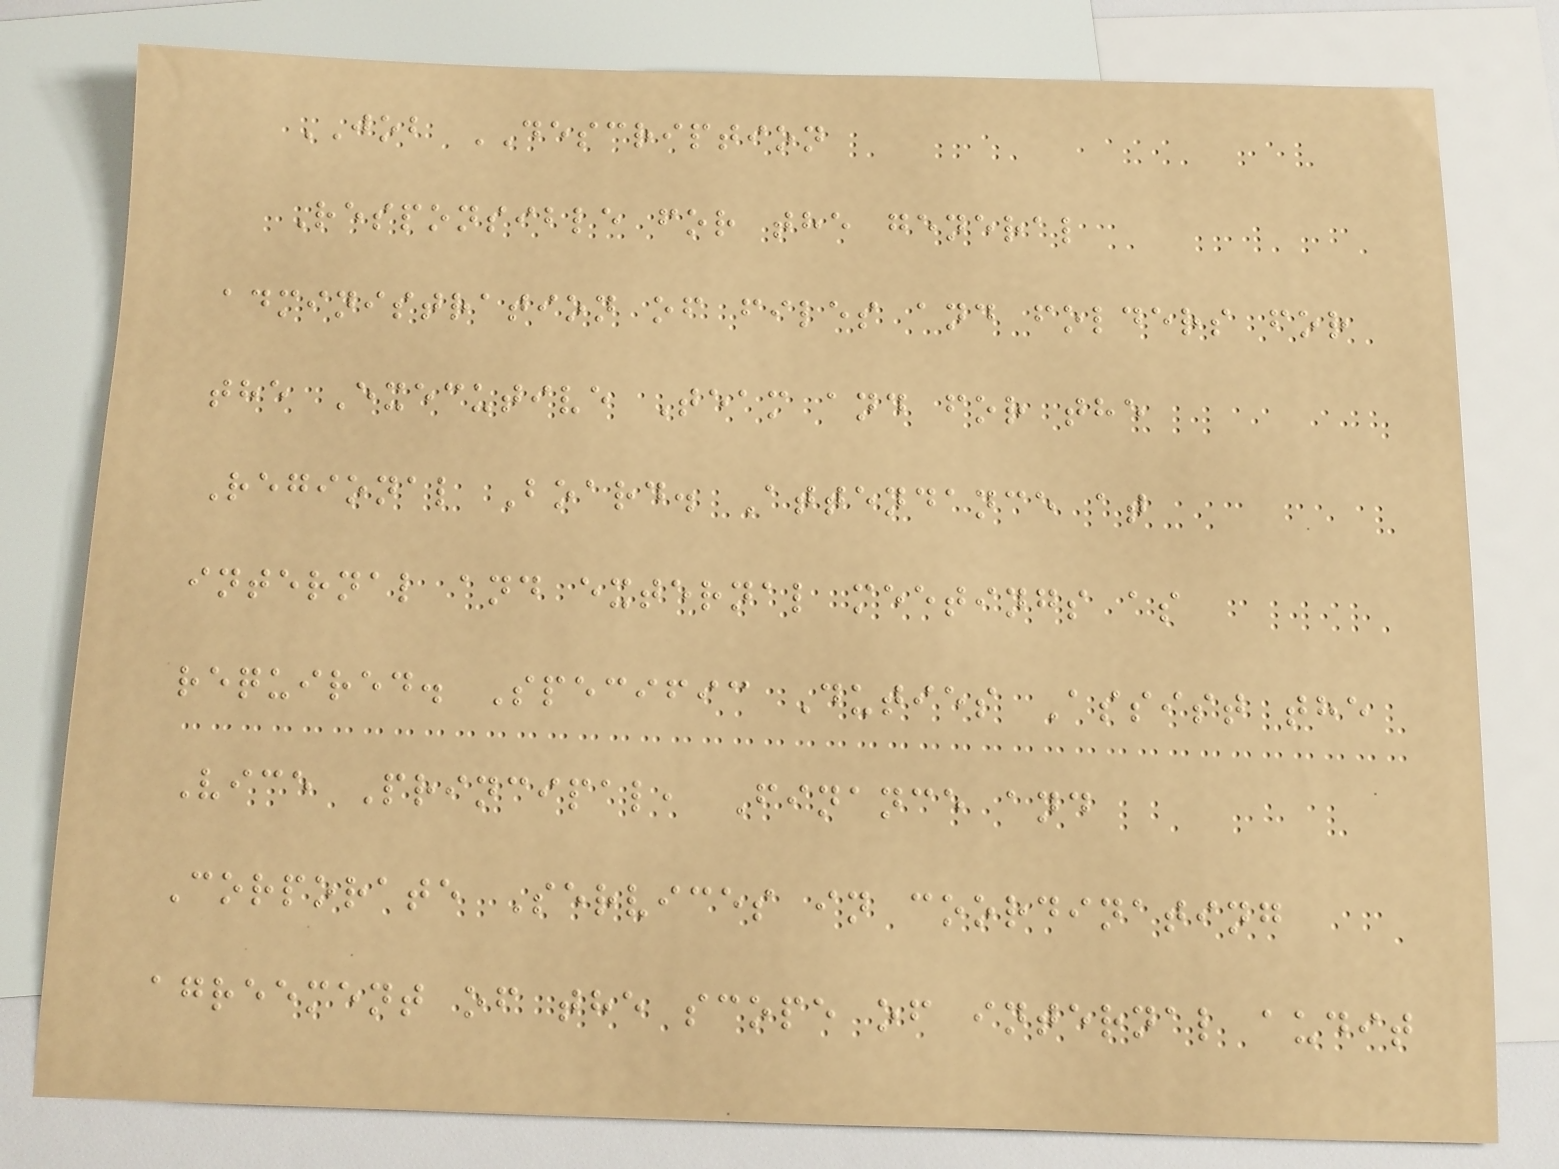JOB DESCRIPTION
Responsible for the general
administration of files and folders for
the Executive Team and for the
Regional Board. Attendance at
internal and external meetings as
required. Specific Duties Assist the
Vice Principal, Finance and
Corporate Services in coordinating
agreement of the scope of internal audit
